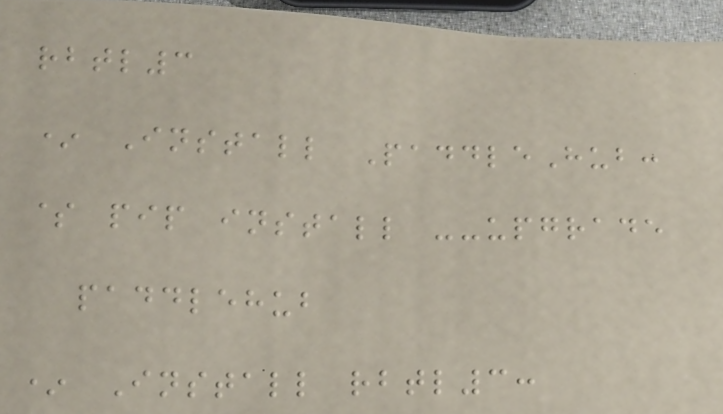rbtl3
* Install PaddleHub:
$ pip install --upgrade
paddlehub
* Install rbtl3:
